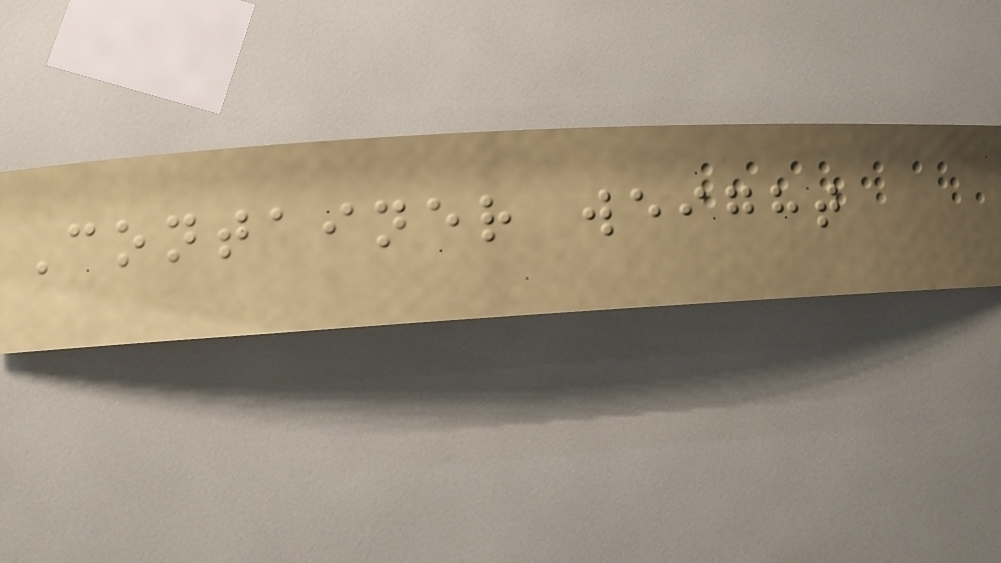Container weight
